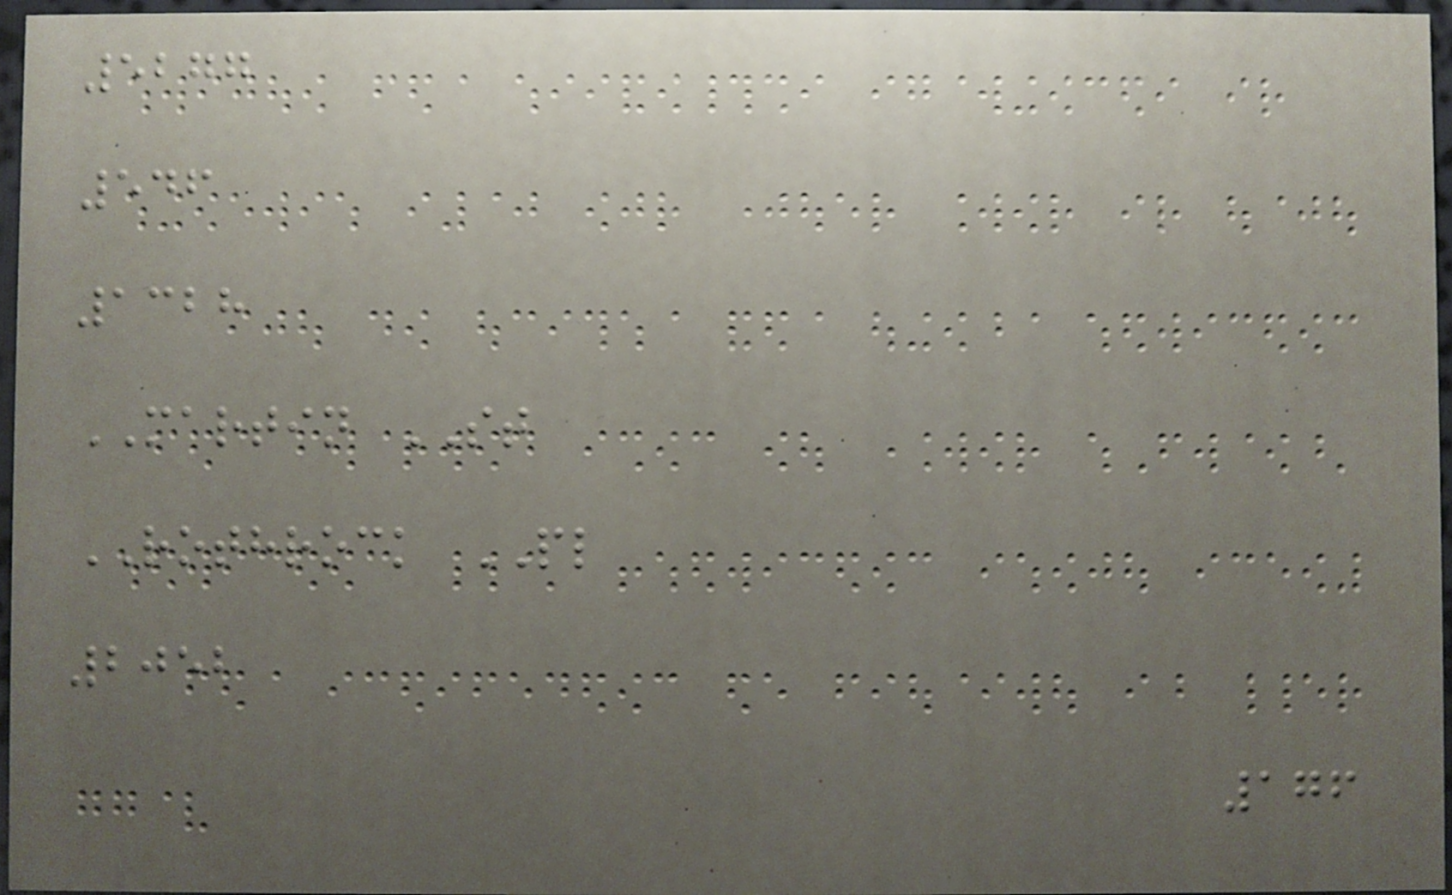5277
546
1328
MARTIN ST
ROTHROCK PL
2052
176
